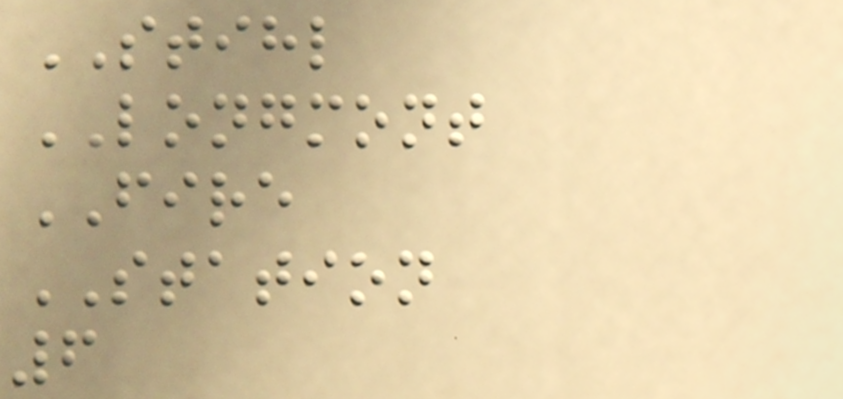STIHL
LONGMONT
FIRE
STATION
6
